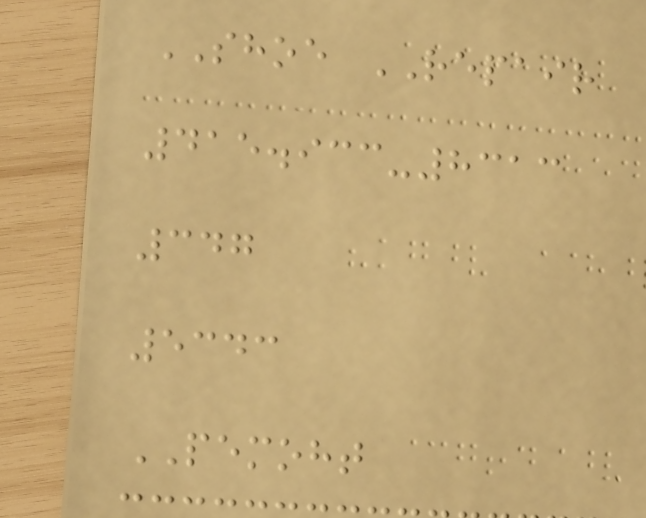SHOE REPAIR
415.933-8313
347
5343
PEMOHT
